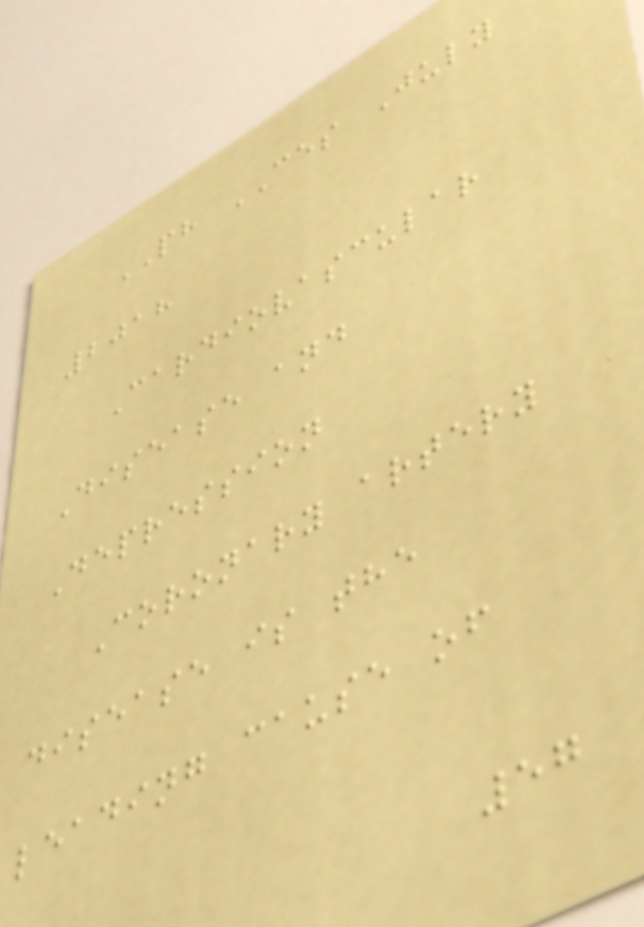PH CES July
2018
Cardiovascular
Disease and
Depression
Coronary artery
disease is the
leading cause of
57
